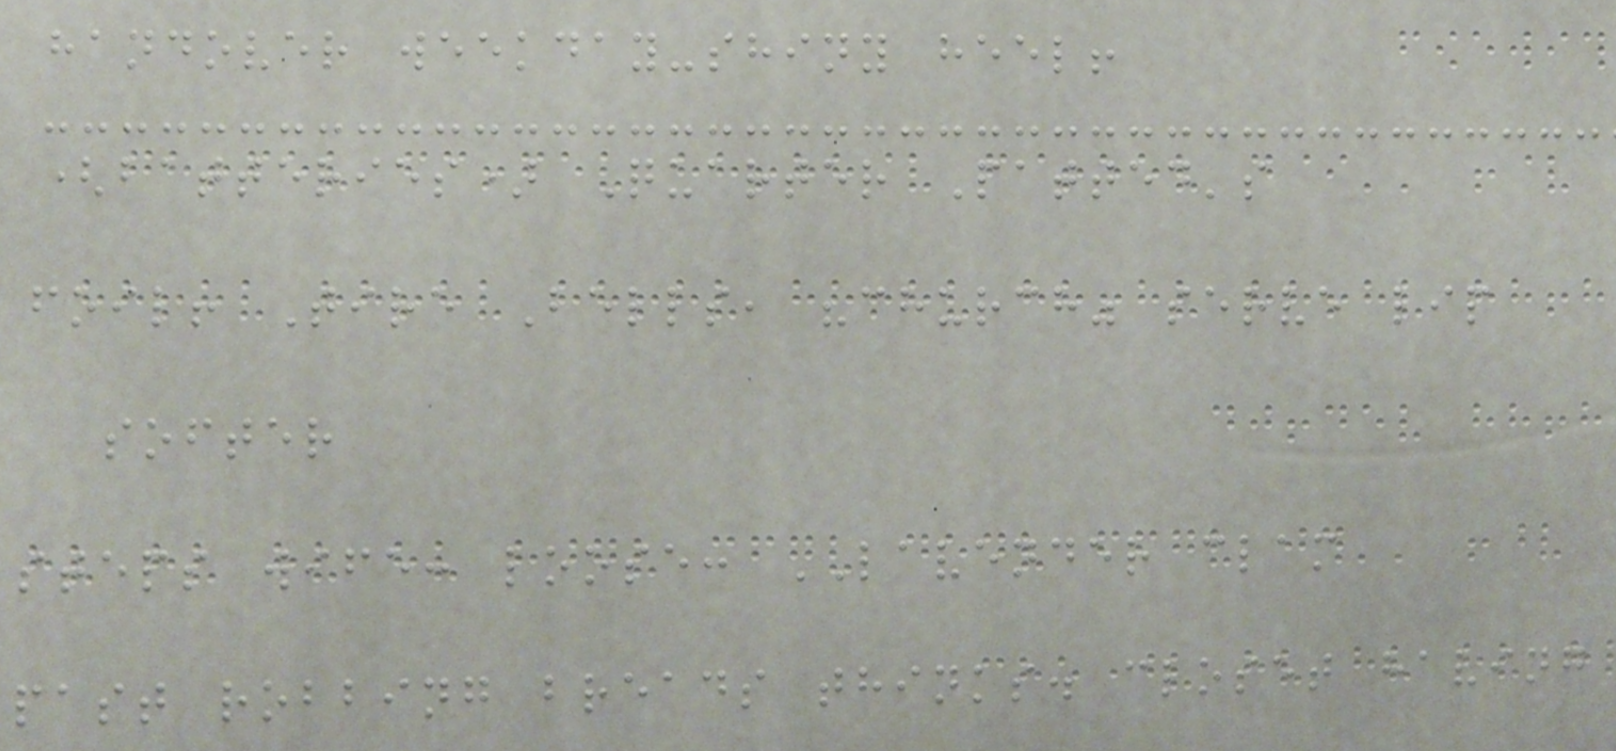handover weekday-shiny heel!
(batteries) Quarter Patted's
foil! Tire Bells, "church" serve lip
softer
steps wife: loose: LAVENDER clam
past robbing breads thinks. closet having
